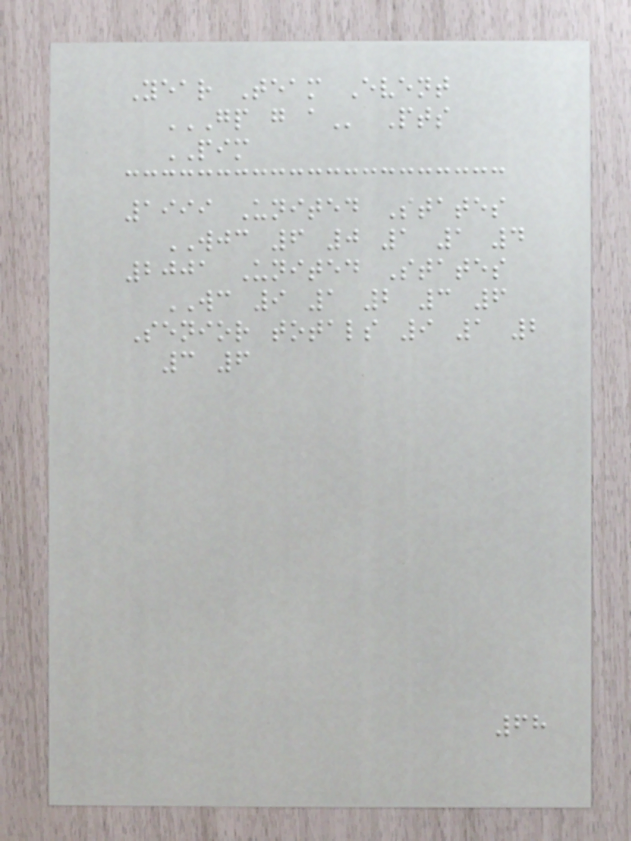Year Team Event
GP G A Pts
PIM
1999 United States
WJC 6 0 1 1 4
2001 United States
WC 9 1 2 3 6
Senior totals 9 1 2
3 6
68
